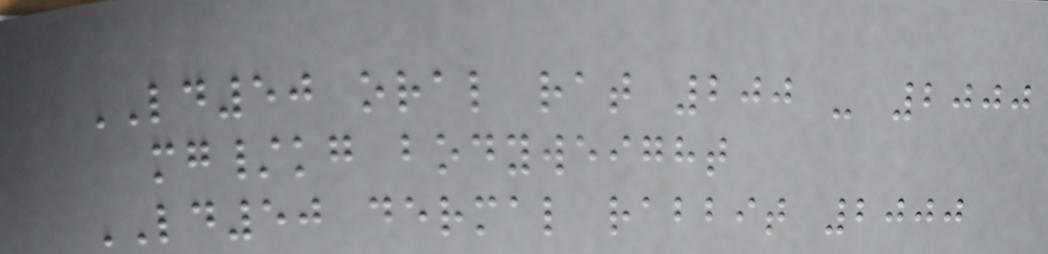LD50 oral rat 200 - 2000
mg/kg bodyweight
LD50 dermal rabbit 2000
